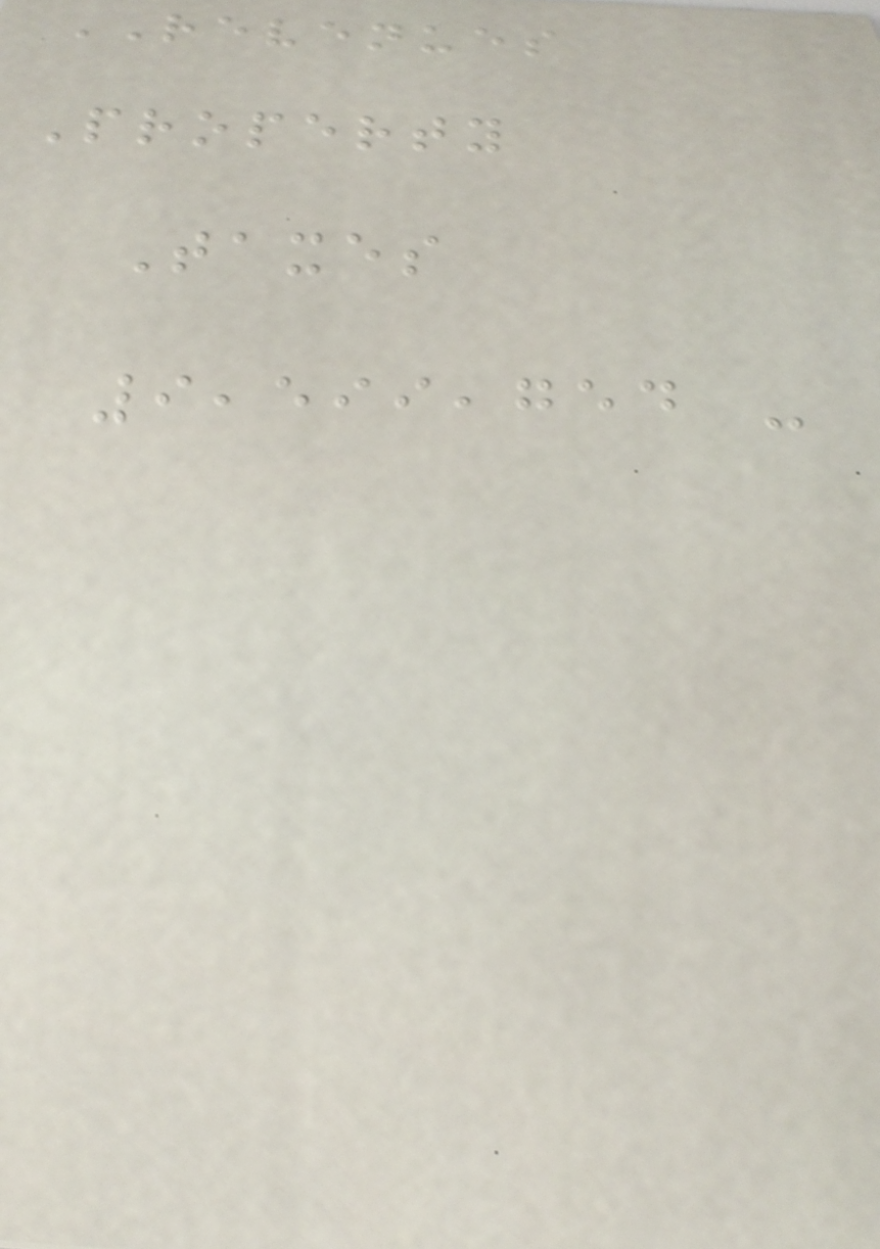REVENUES
Property
Taxes
9,599,754 -
